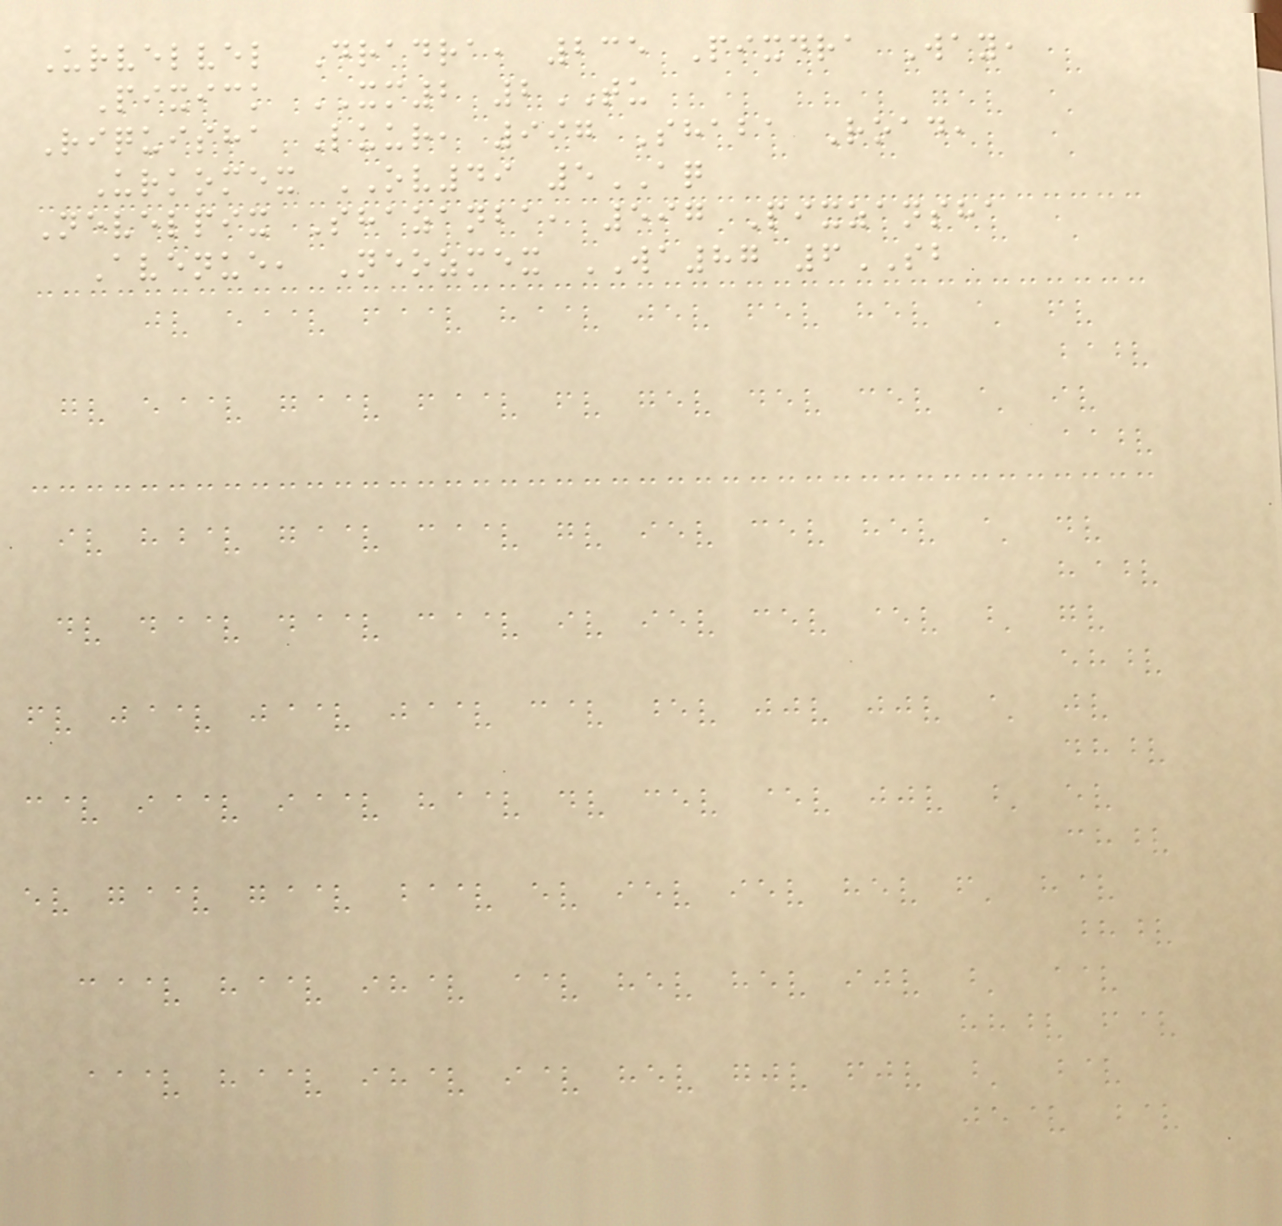Urvelvel Dradra, 235 Pixdra Way,
Pixick XM2 2TU
Riquisha Luur, 997 Shaba Road,
Urkomex OV49 5AQ
Nevelpix Shazanba, 597 Pixzansha
Avenue, Neozmex WA87 6SB
